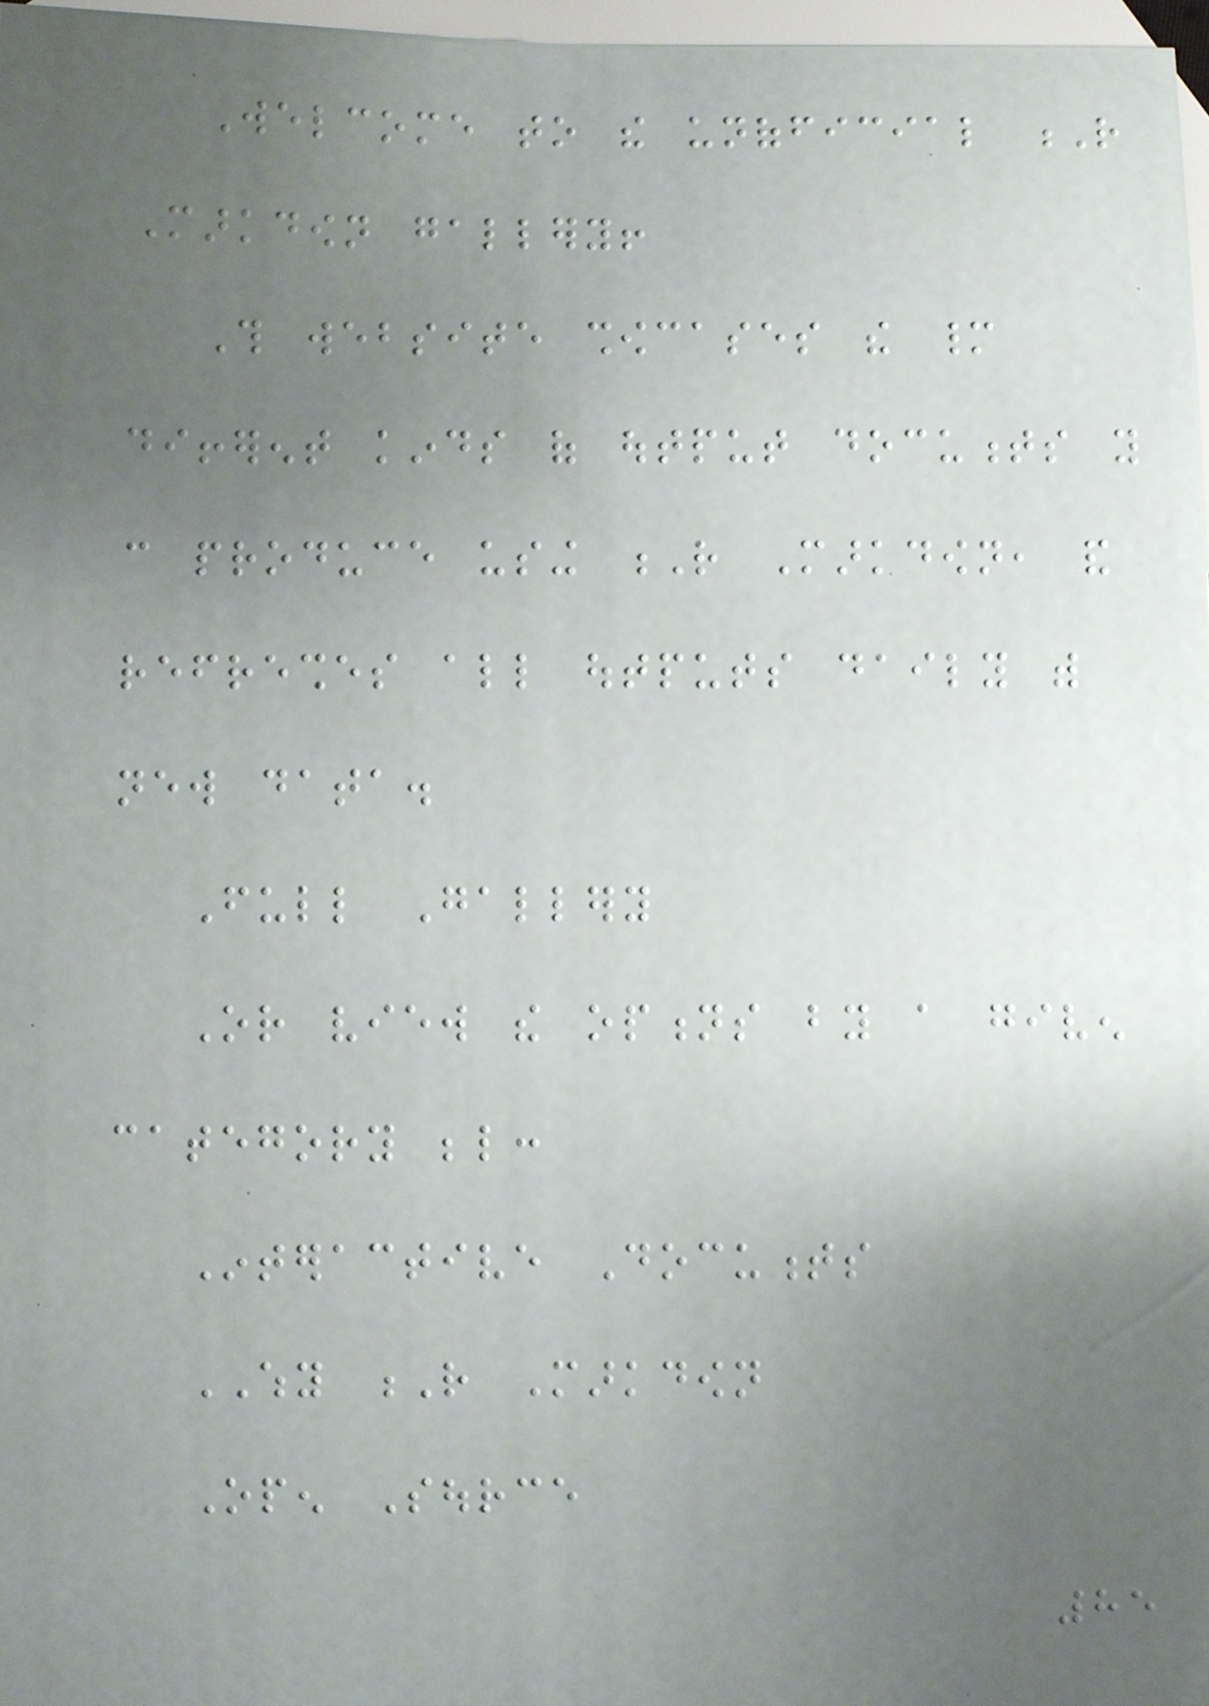Welcome to the unofficial R
Markdown gallery!
This website showcases the many
different kinds of output documents you
can produce using R Markdown, and
refreshes all outputs daily with
new data.
Full Gallery
Or view the options by a given
category below:
Interactive Documents
WHY R Markdown
Open Source
85
